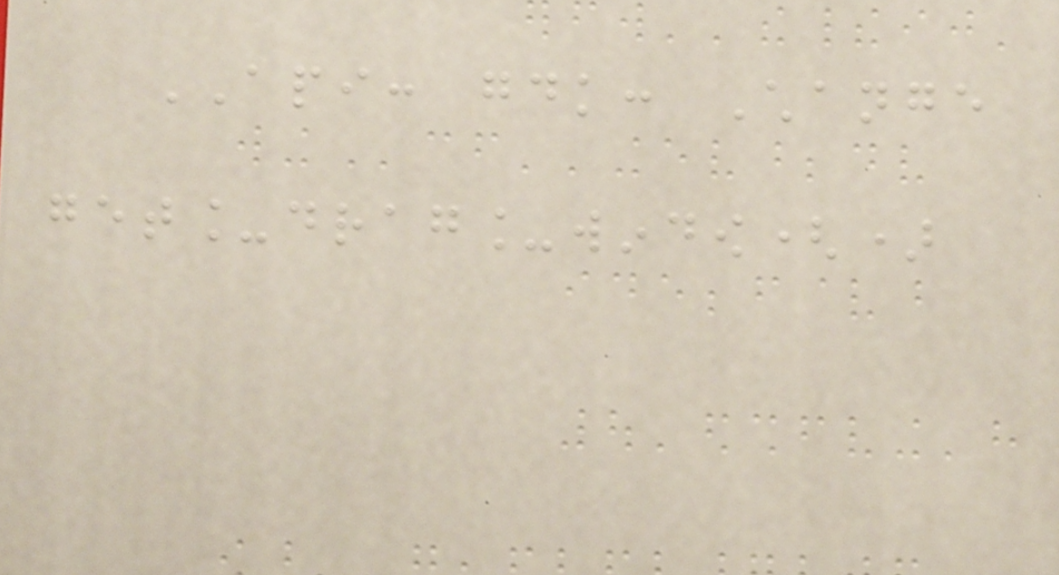API: gdk: Change
get_drag_window()
